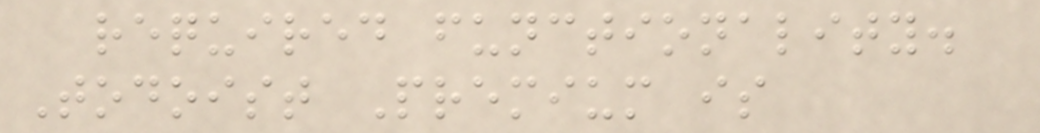required functionality.
Todoist Premium is
